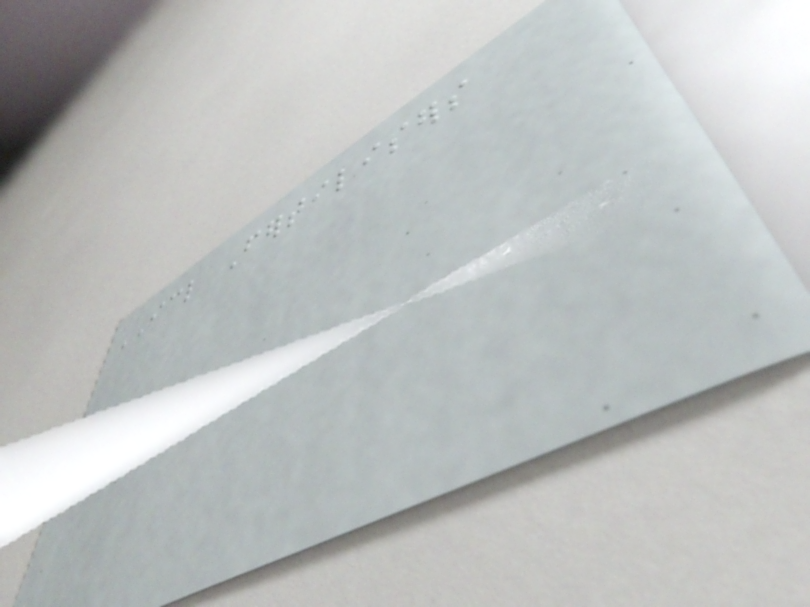ICL Fertilisers
